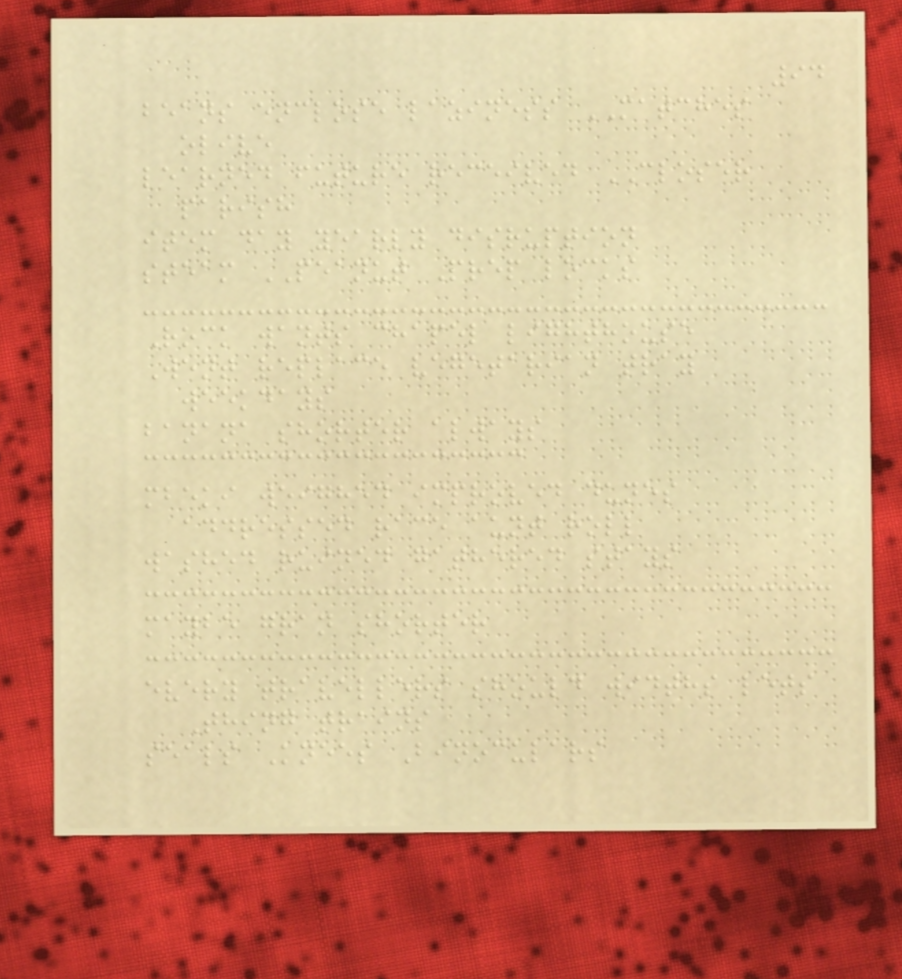94
beans enclose laziness MATCHES
olive
learned future received CLOSER
parish
item day yearly disruption
steam PEANUT Prep locks
Rock wants chapel lighthouse
Went replace vegetarian tray
weekdays
banana shorter always
mbeki weighed improved dunes
addressed race aunt roll
washed ruined gathered stays
maybe gran shorter
every travellers should widths lets
Thing trains
seals Knees Binoculars
